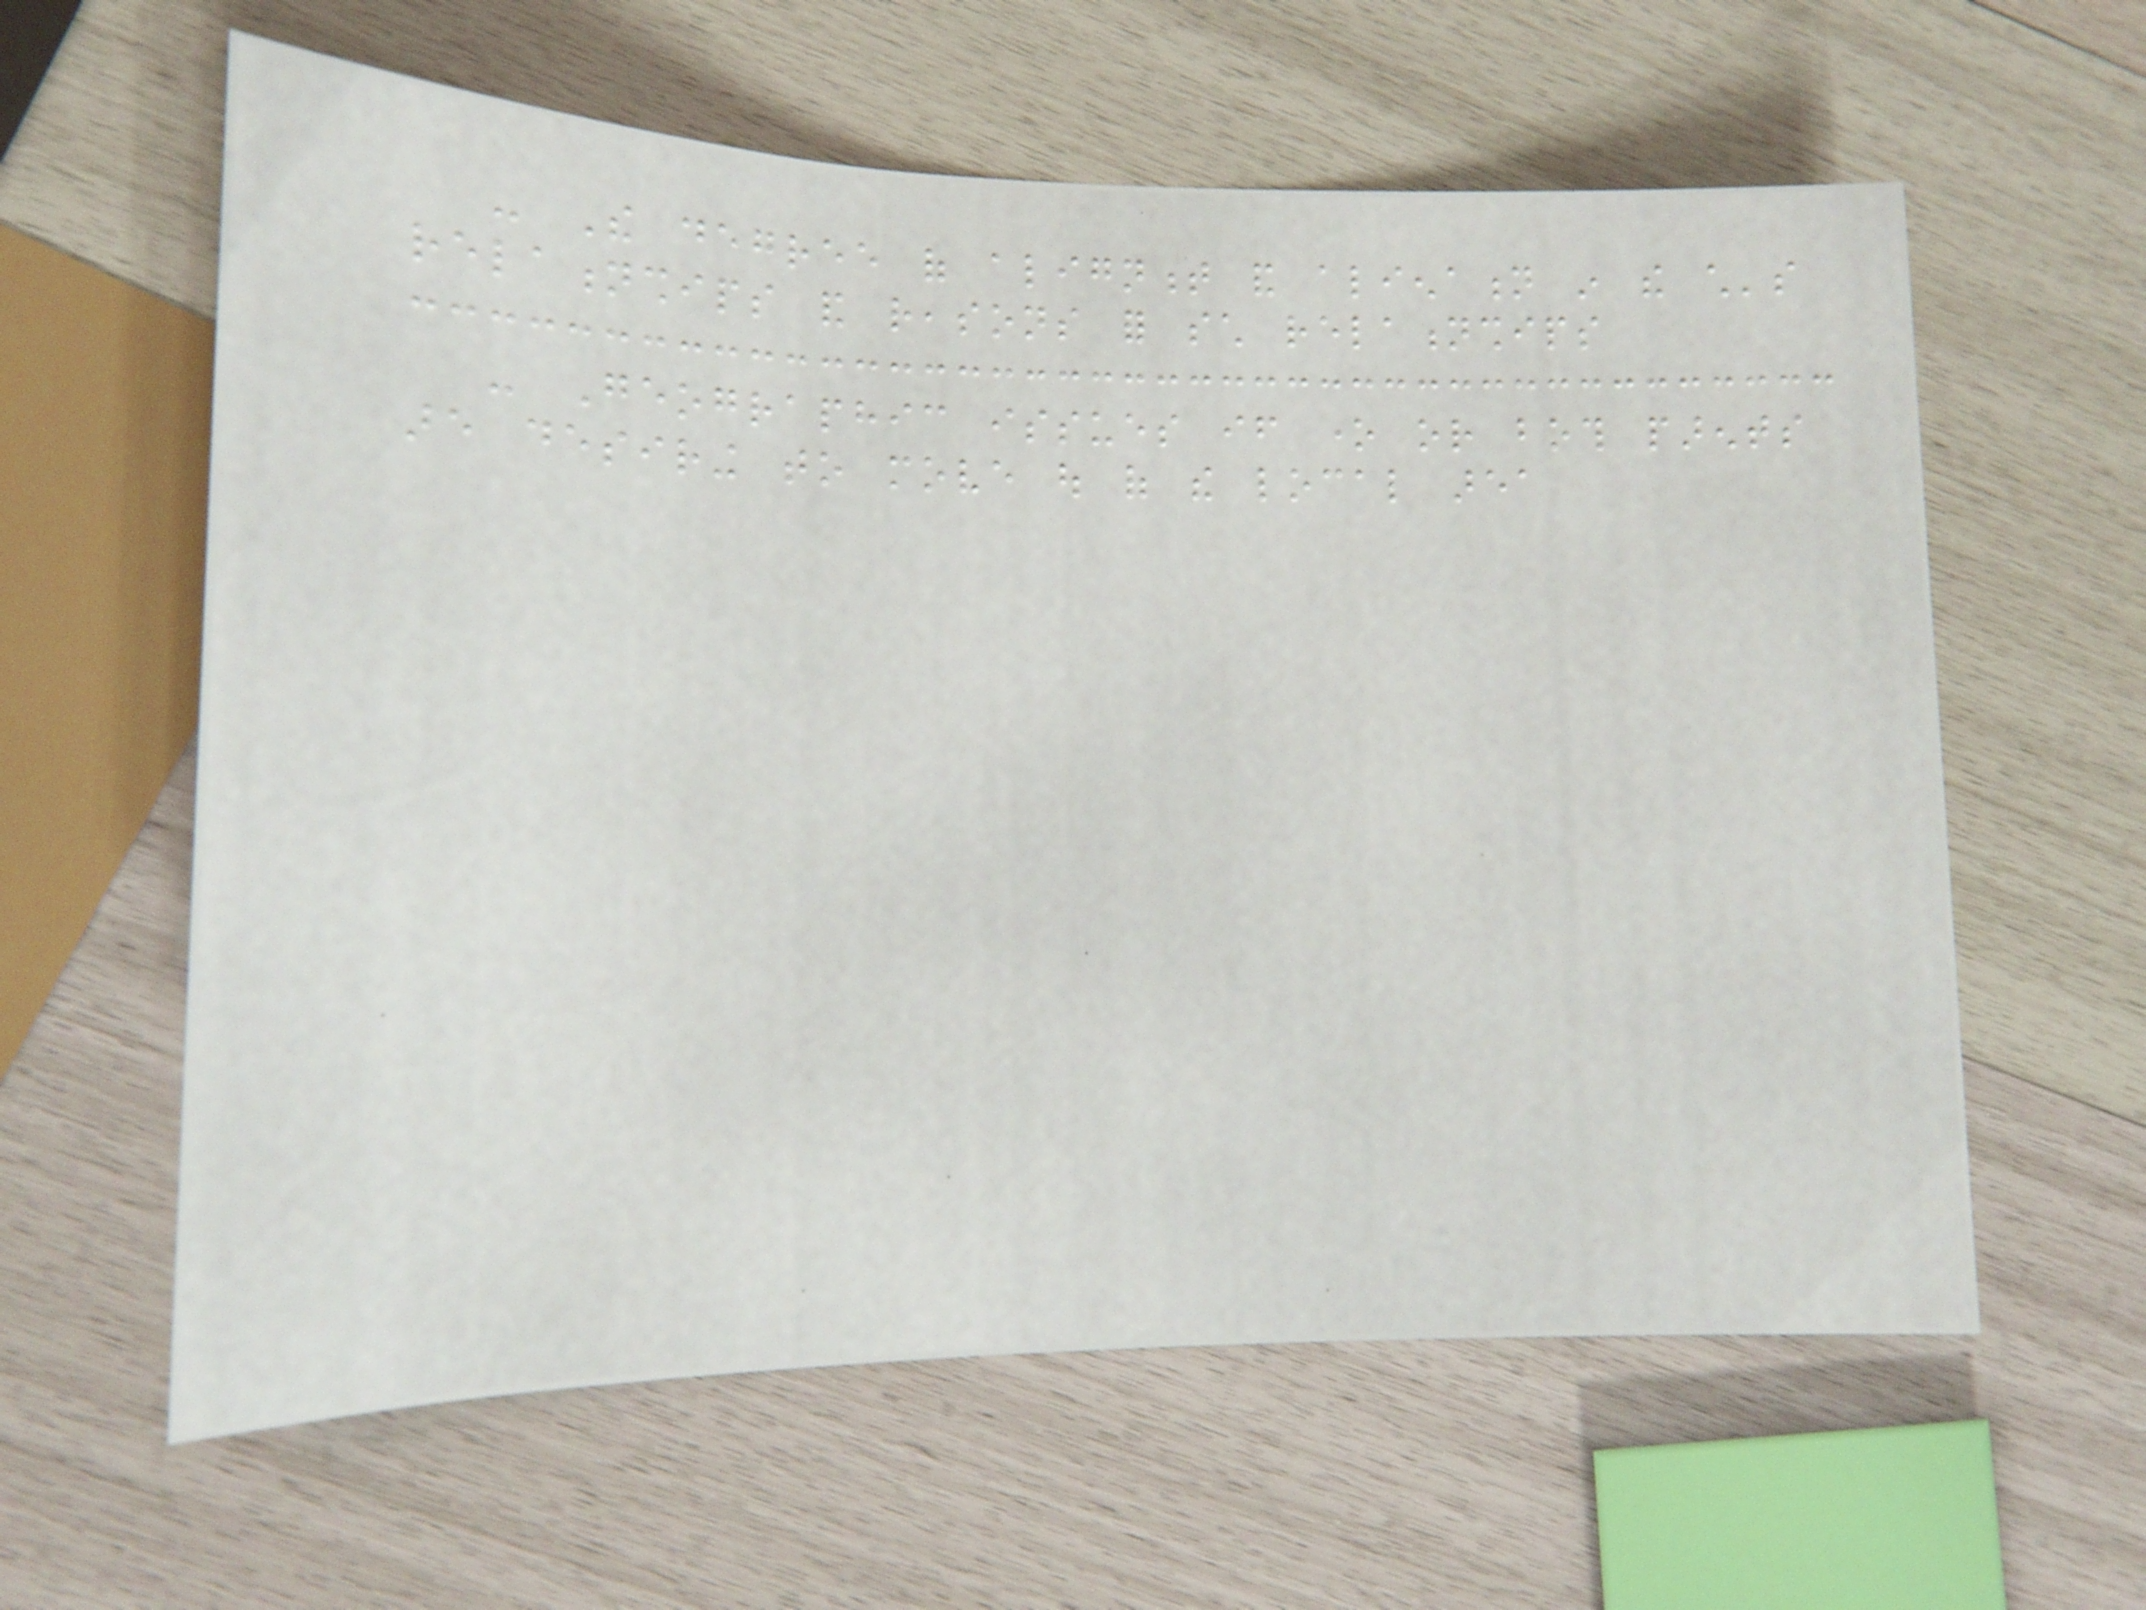- The degree of alignment and alienation in the child's
relationships and reasons for such relationships
- Geographic issues if one or both parents
are desiring to move out of the local area
